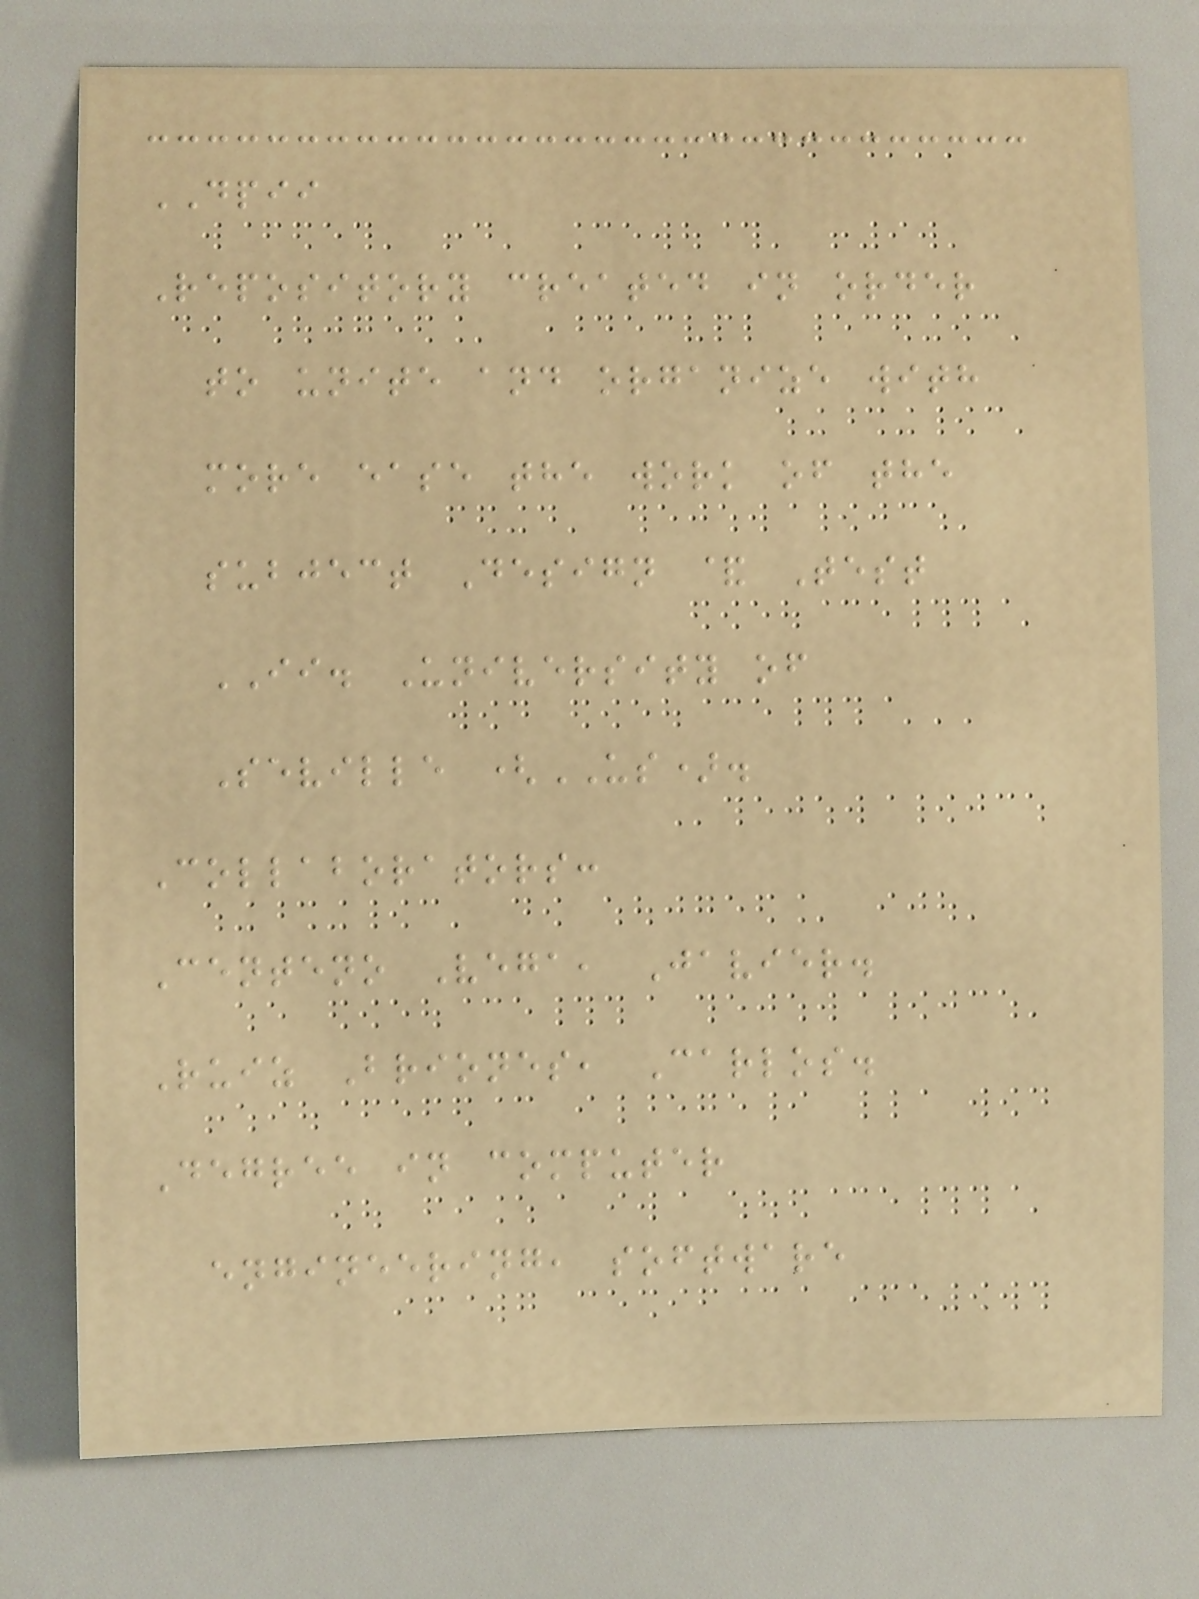DPII
Repository created in order
to unite and organize with
more ease the work of the
subject Design & Test
II. University of
Seville (US).
Collaborators:
Centeno Vega, Javier.
Ruiz Briones, Carlos.
Degree in computer
engineering, software
